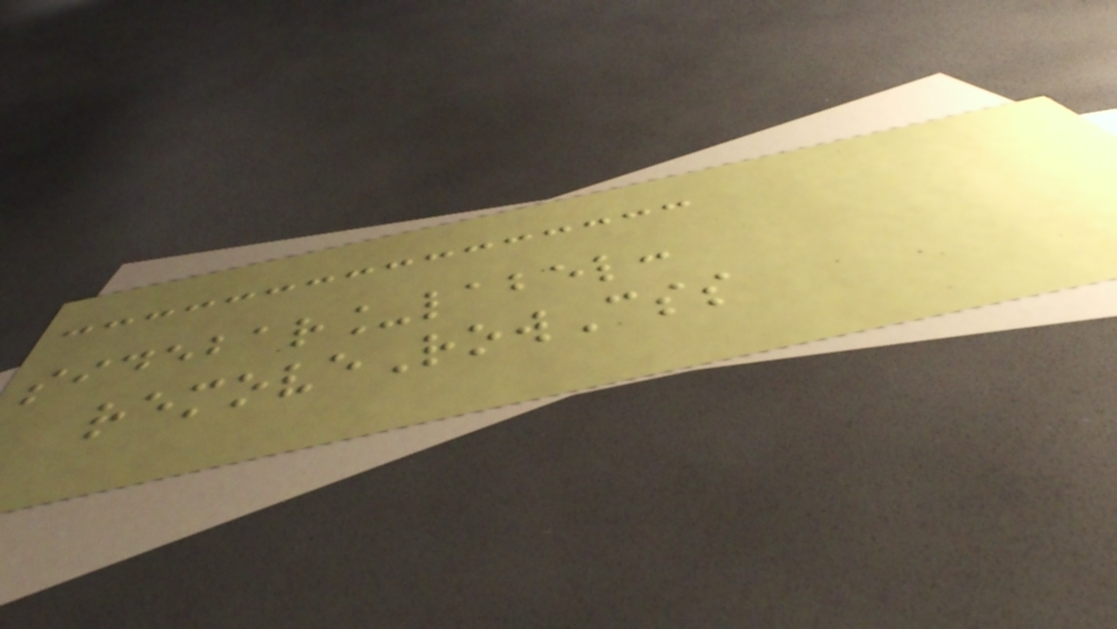sidebar_label:
removeRowCss
